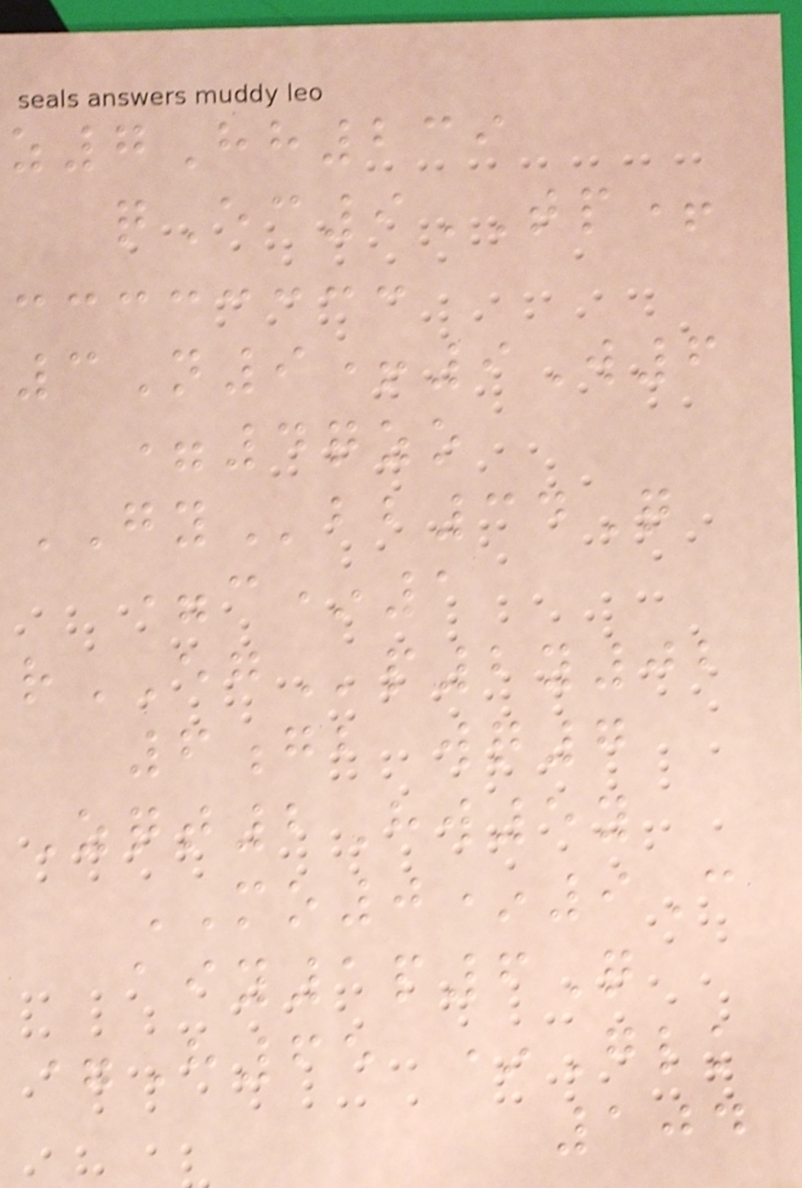z7Hh239
qEc9TP+
3N9+9W6
=4qzo
GYbb34Q
=c*1
rEGp2y02
6gb wq7
Zqt2Hw5y
MO0*9C
aiy1p6Q
=H65 *Glk
104
